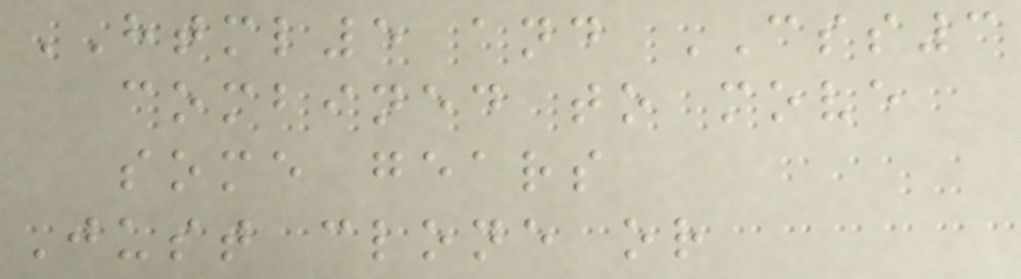HTML5 and CSS3
combined to move
some gears
Just clone or
